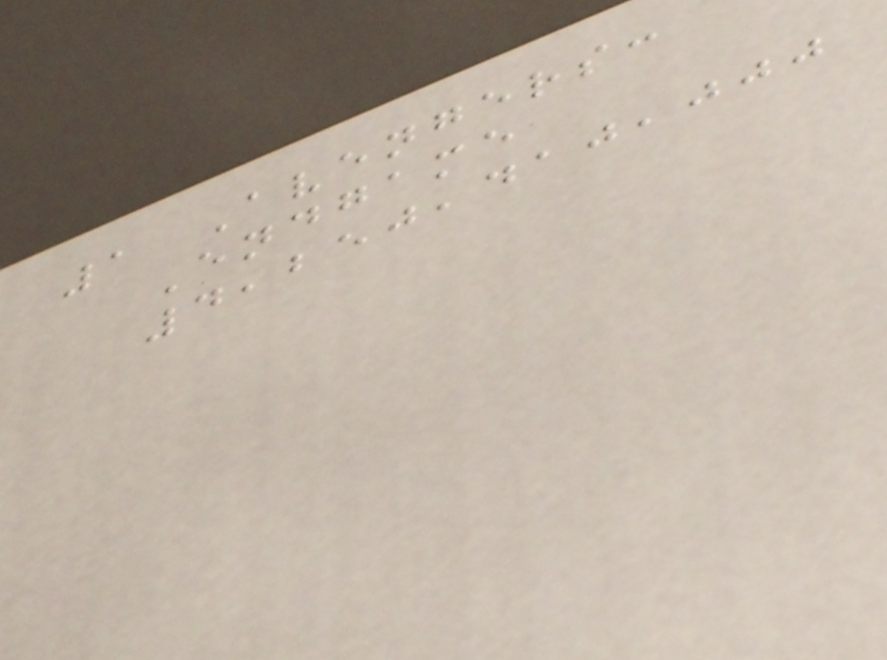1 Avengers:
Endgame
4,250,410,000
